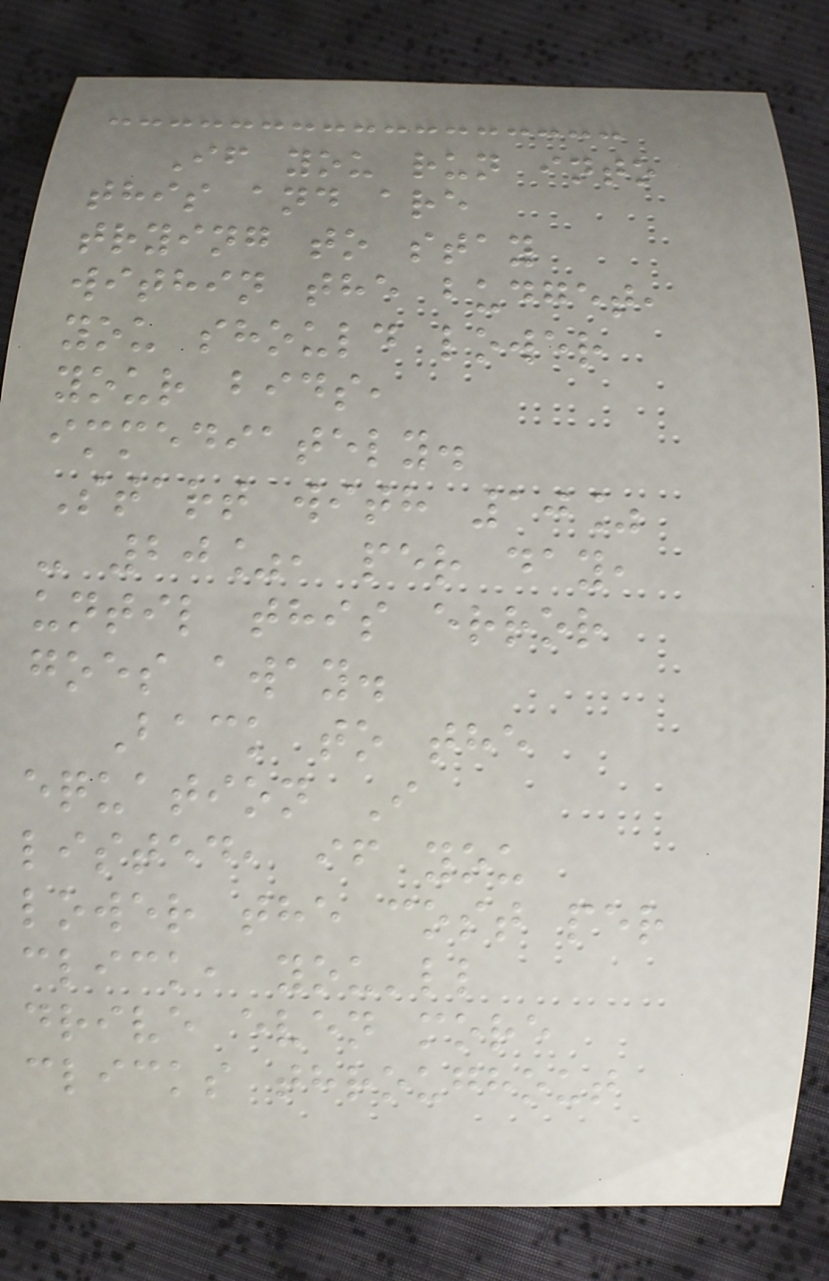If you run into
this and are
trying to stay
within the budget,
you should lower
your bids,
immediately.
Start with 10%
- 20%, per day,
until this error
goes away.
Back to the
equation I
listed, if you
lower the cost per
click, you'll
drive even more
clicks throughout
